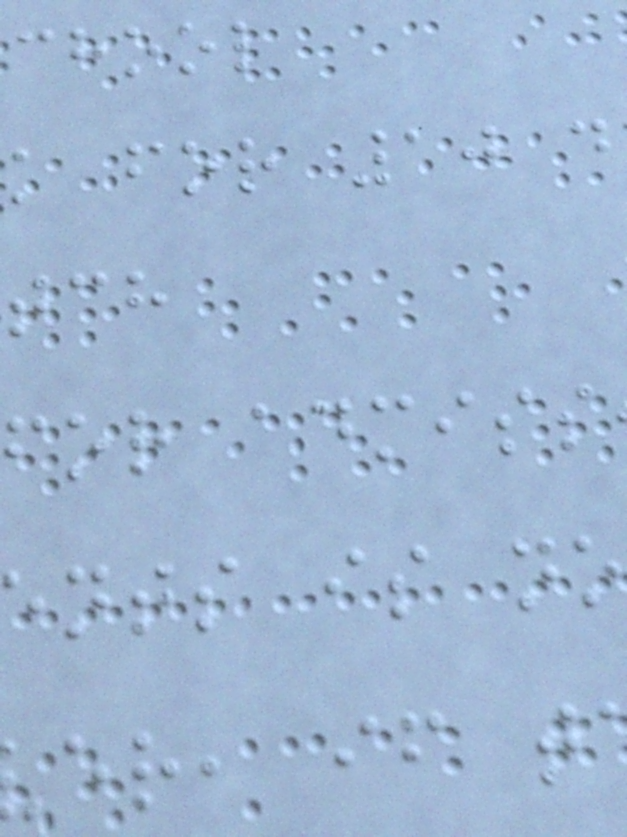chool
k for 10 d
for admiss
nts is no
er, if t
